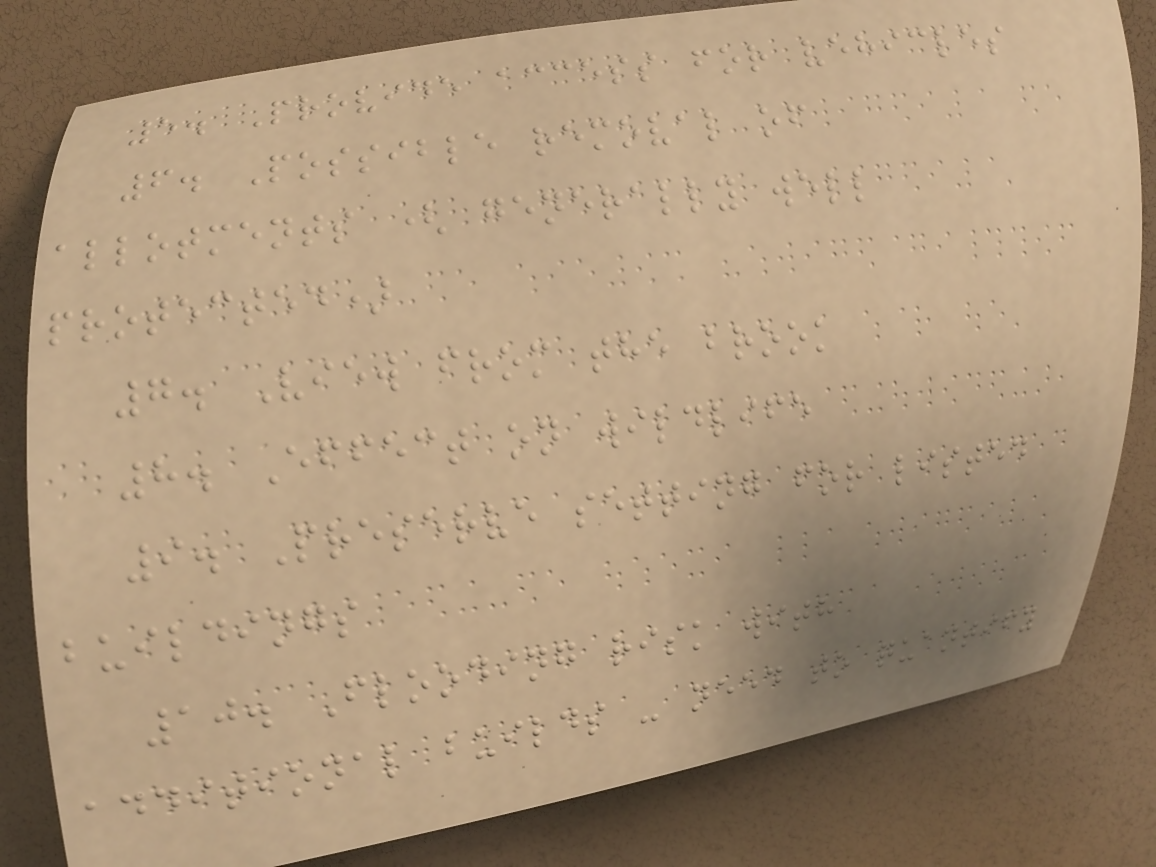5. Provide access for vehicles
6. Possible removal of
allotments ( generally well
protected)
7. View from the brook
8. Effect on wildlife
9. Preserve setting for listed
buildings
10. Flooding risk with
additional builds - need to quantify
